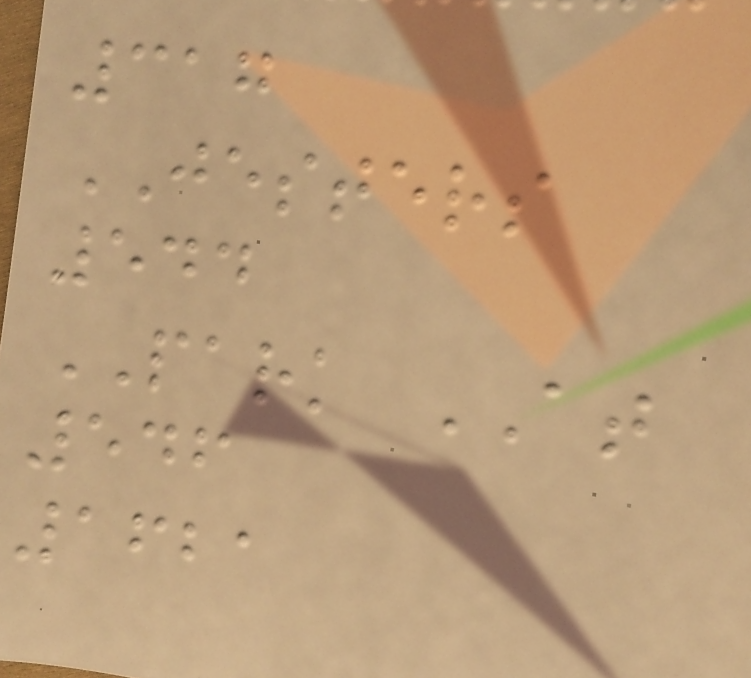317
JESTERS
544
PARK AT
546
1621
